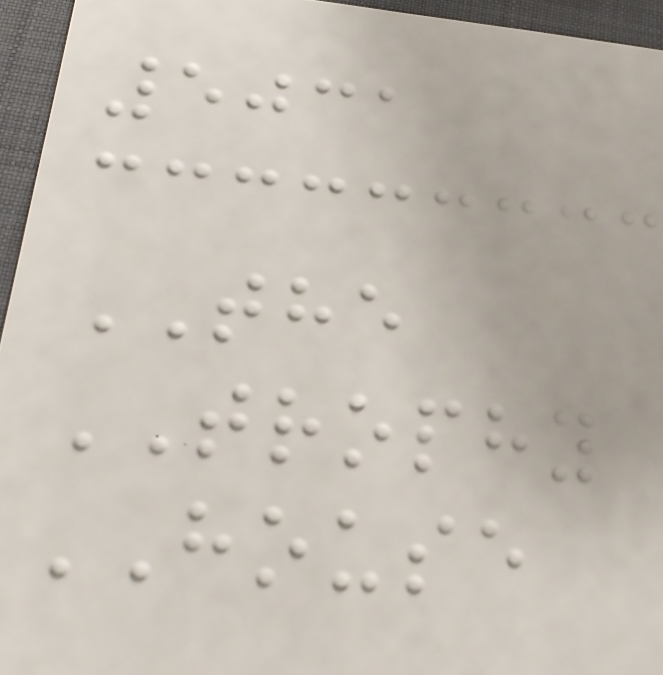5031
THE
TROPHY
HOUSE
